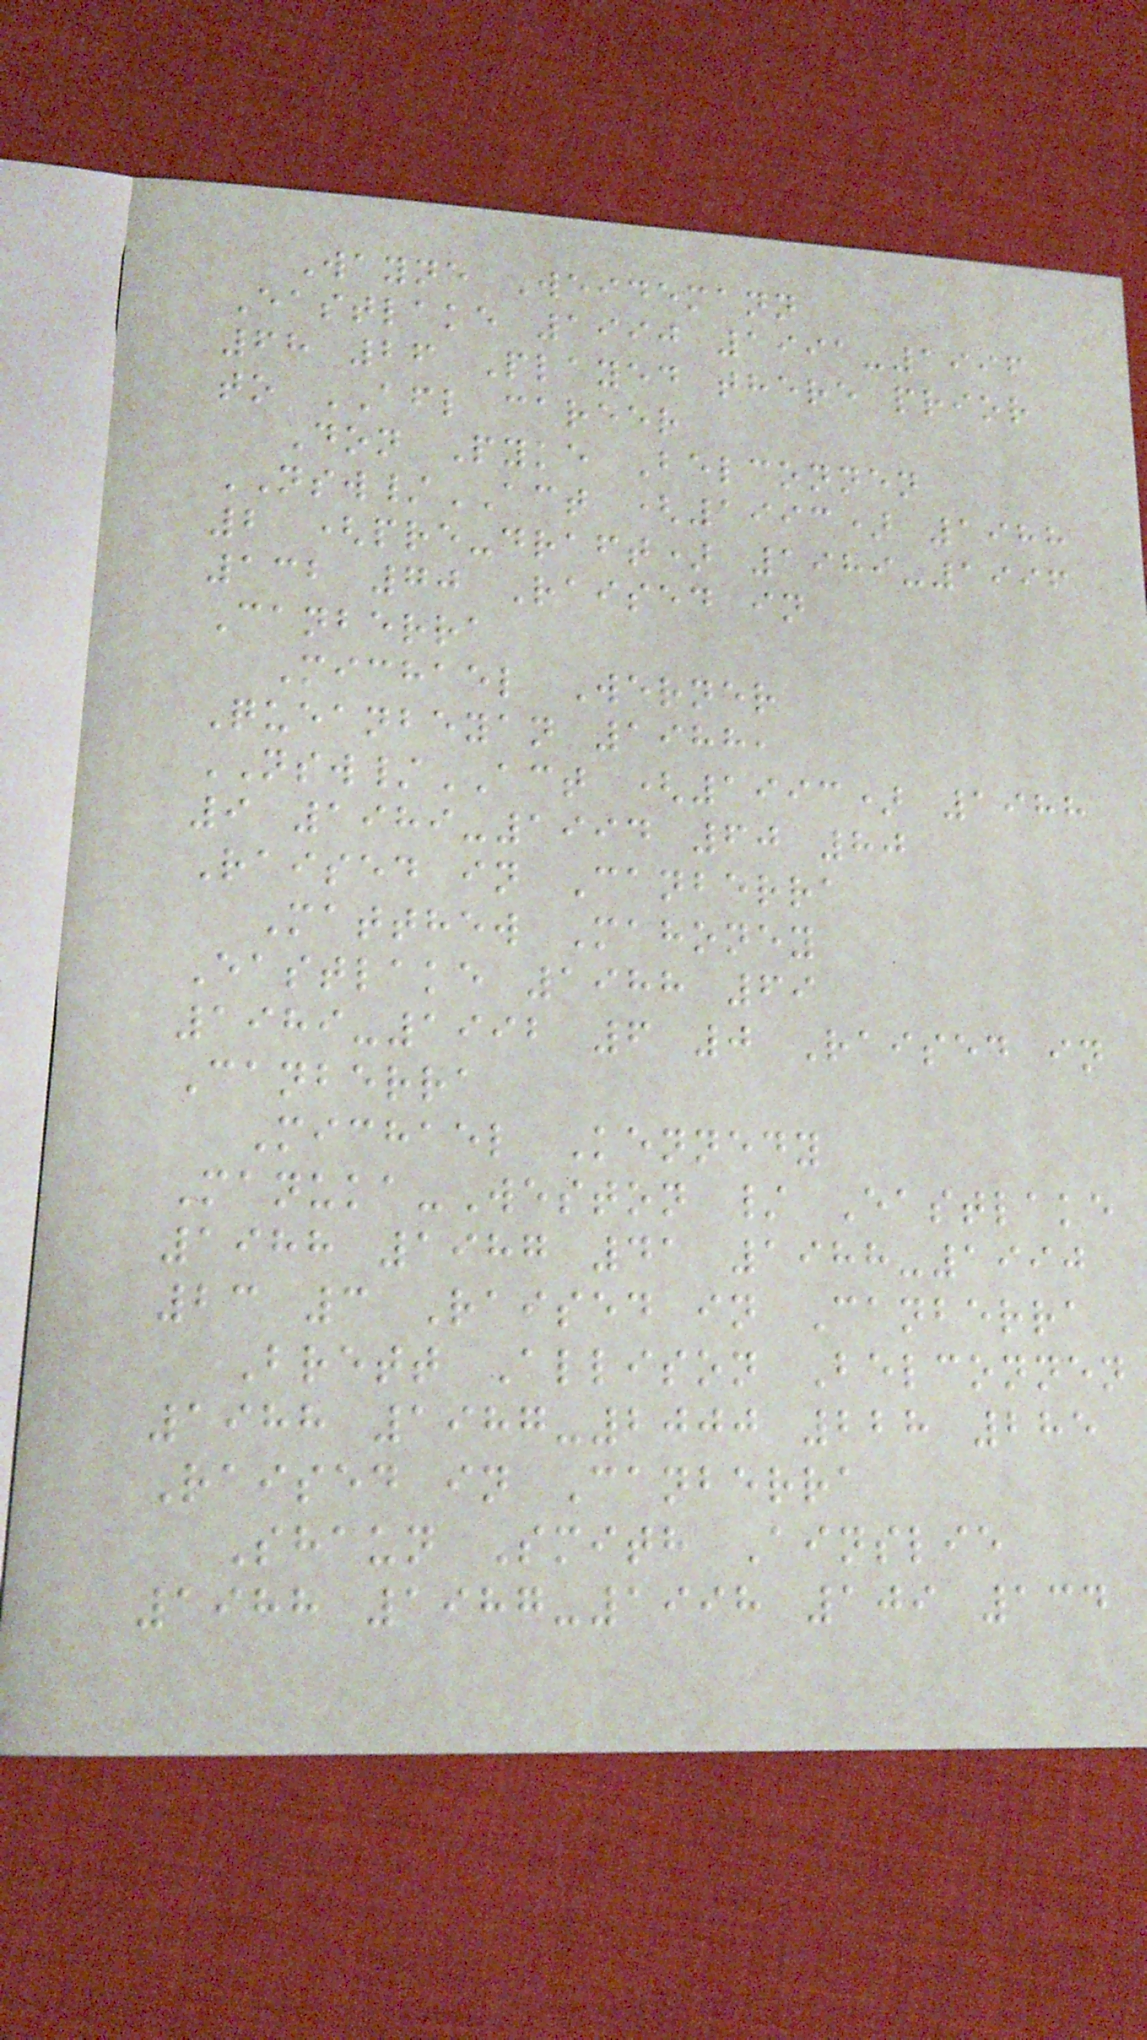Wayne Weidemann
Eastlake 1990 1991-1996
68 26 Played there prior
to AFL career
Don Pyke Belconnen
NSW/ACT (1993) 1988
2 (pre-draft) 1989-1996
132 70 Raised in
Canberra
Michael Werner
Queanbeyan 1988,
NSW/ACT (1993) 1988
9 1989-1994 60 80
Raised in Canberra
Matthew Mahoney
Eastlake 1988 69
1989-1992 6 0 Raised in
Canberra
Michael Kennedy
Manuka-Weston / Eastlake
1988 1987 41 1988-1990
23 3 Raised in Canberra
Brett Allison Belconnen
1988 1987-2000 228 285
Raised in Canberra
Shaun Smith Ainslie
1988 1987-1998 109 134
